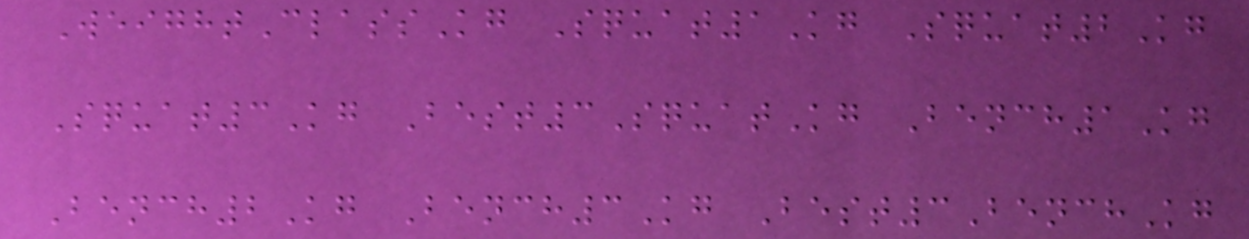WeightClassKg Squat1Kg Squat2Kg
Squat3Kg Best3SquatKg Bench1Kg
Bench2Kg Bench3Kg Best3BenchKg
